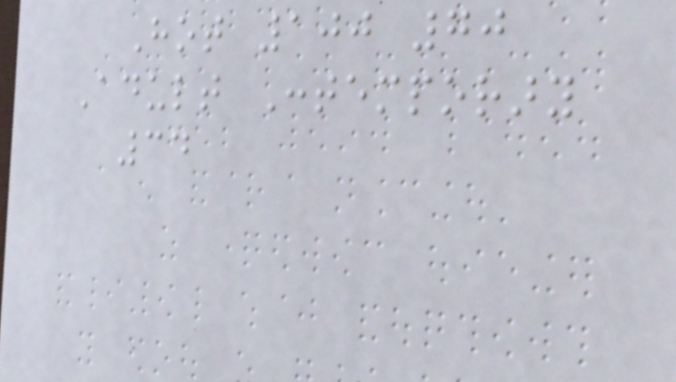Hot 100 70
Adult Contemporary
34
